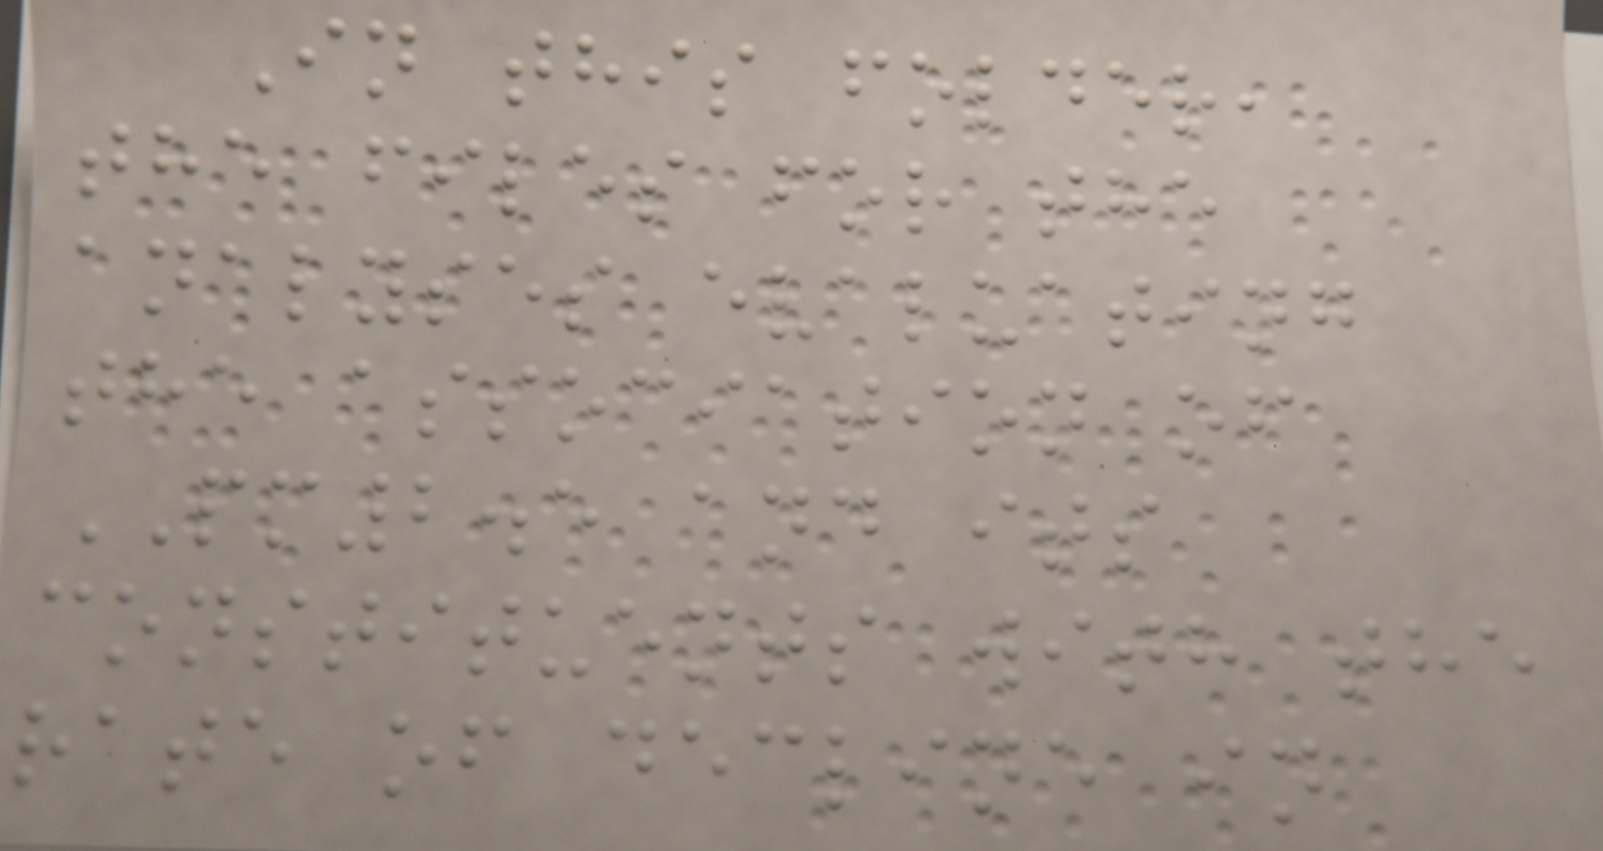In this folder,
the files for the
analyses evaluating
the association of
PM2.5 and its
constituents with the
rate of decline in
